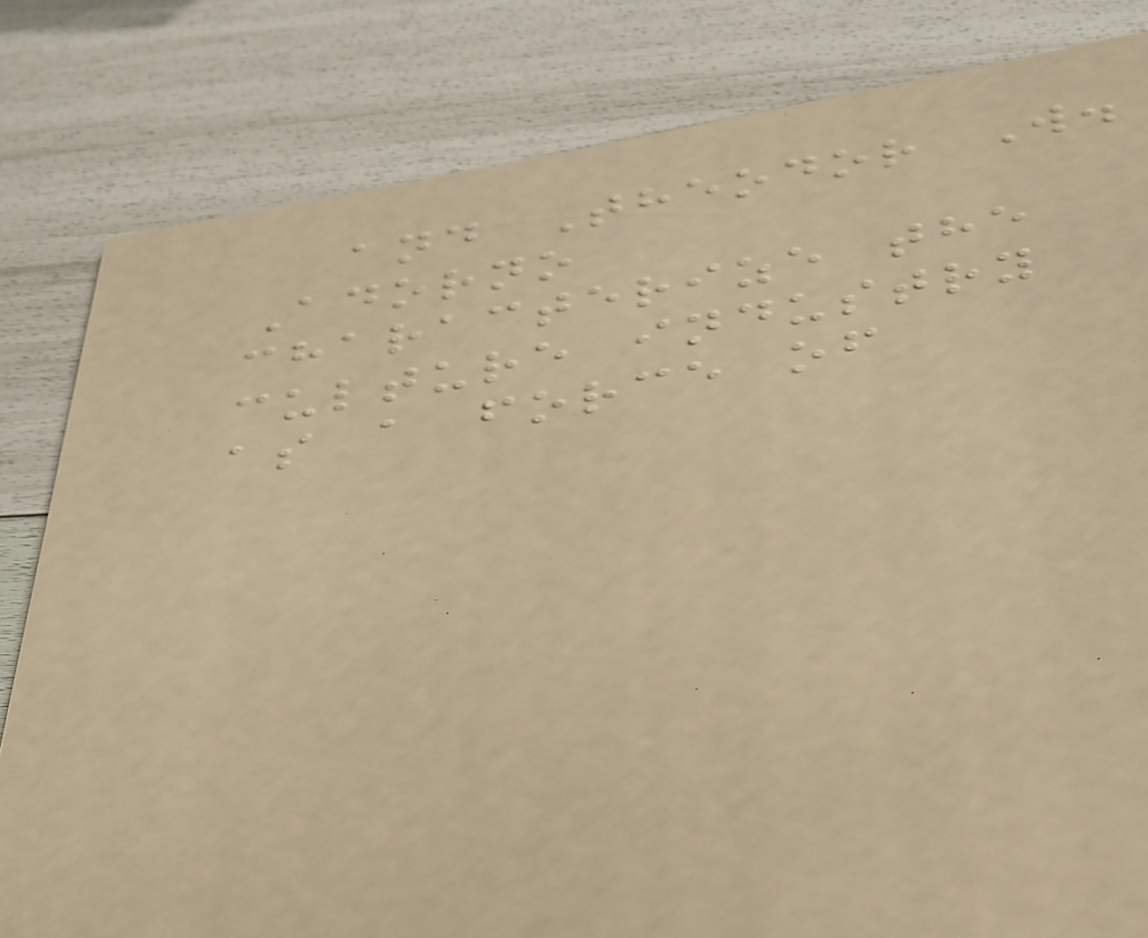and Theodor W.
Adorno
characterize the
culture industry
as a force of
